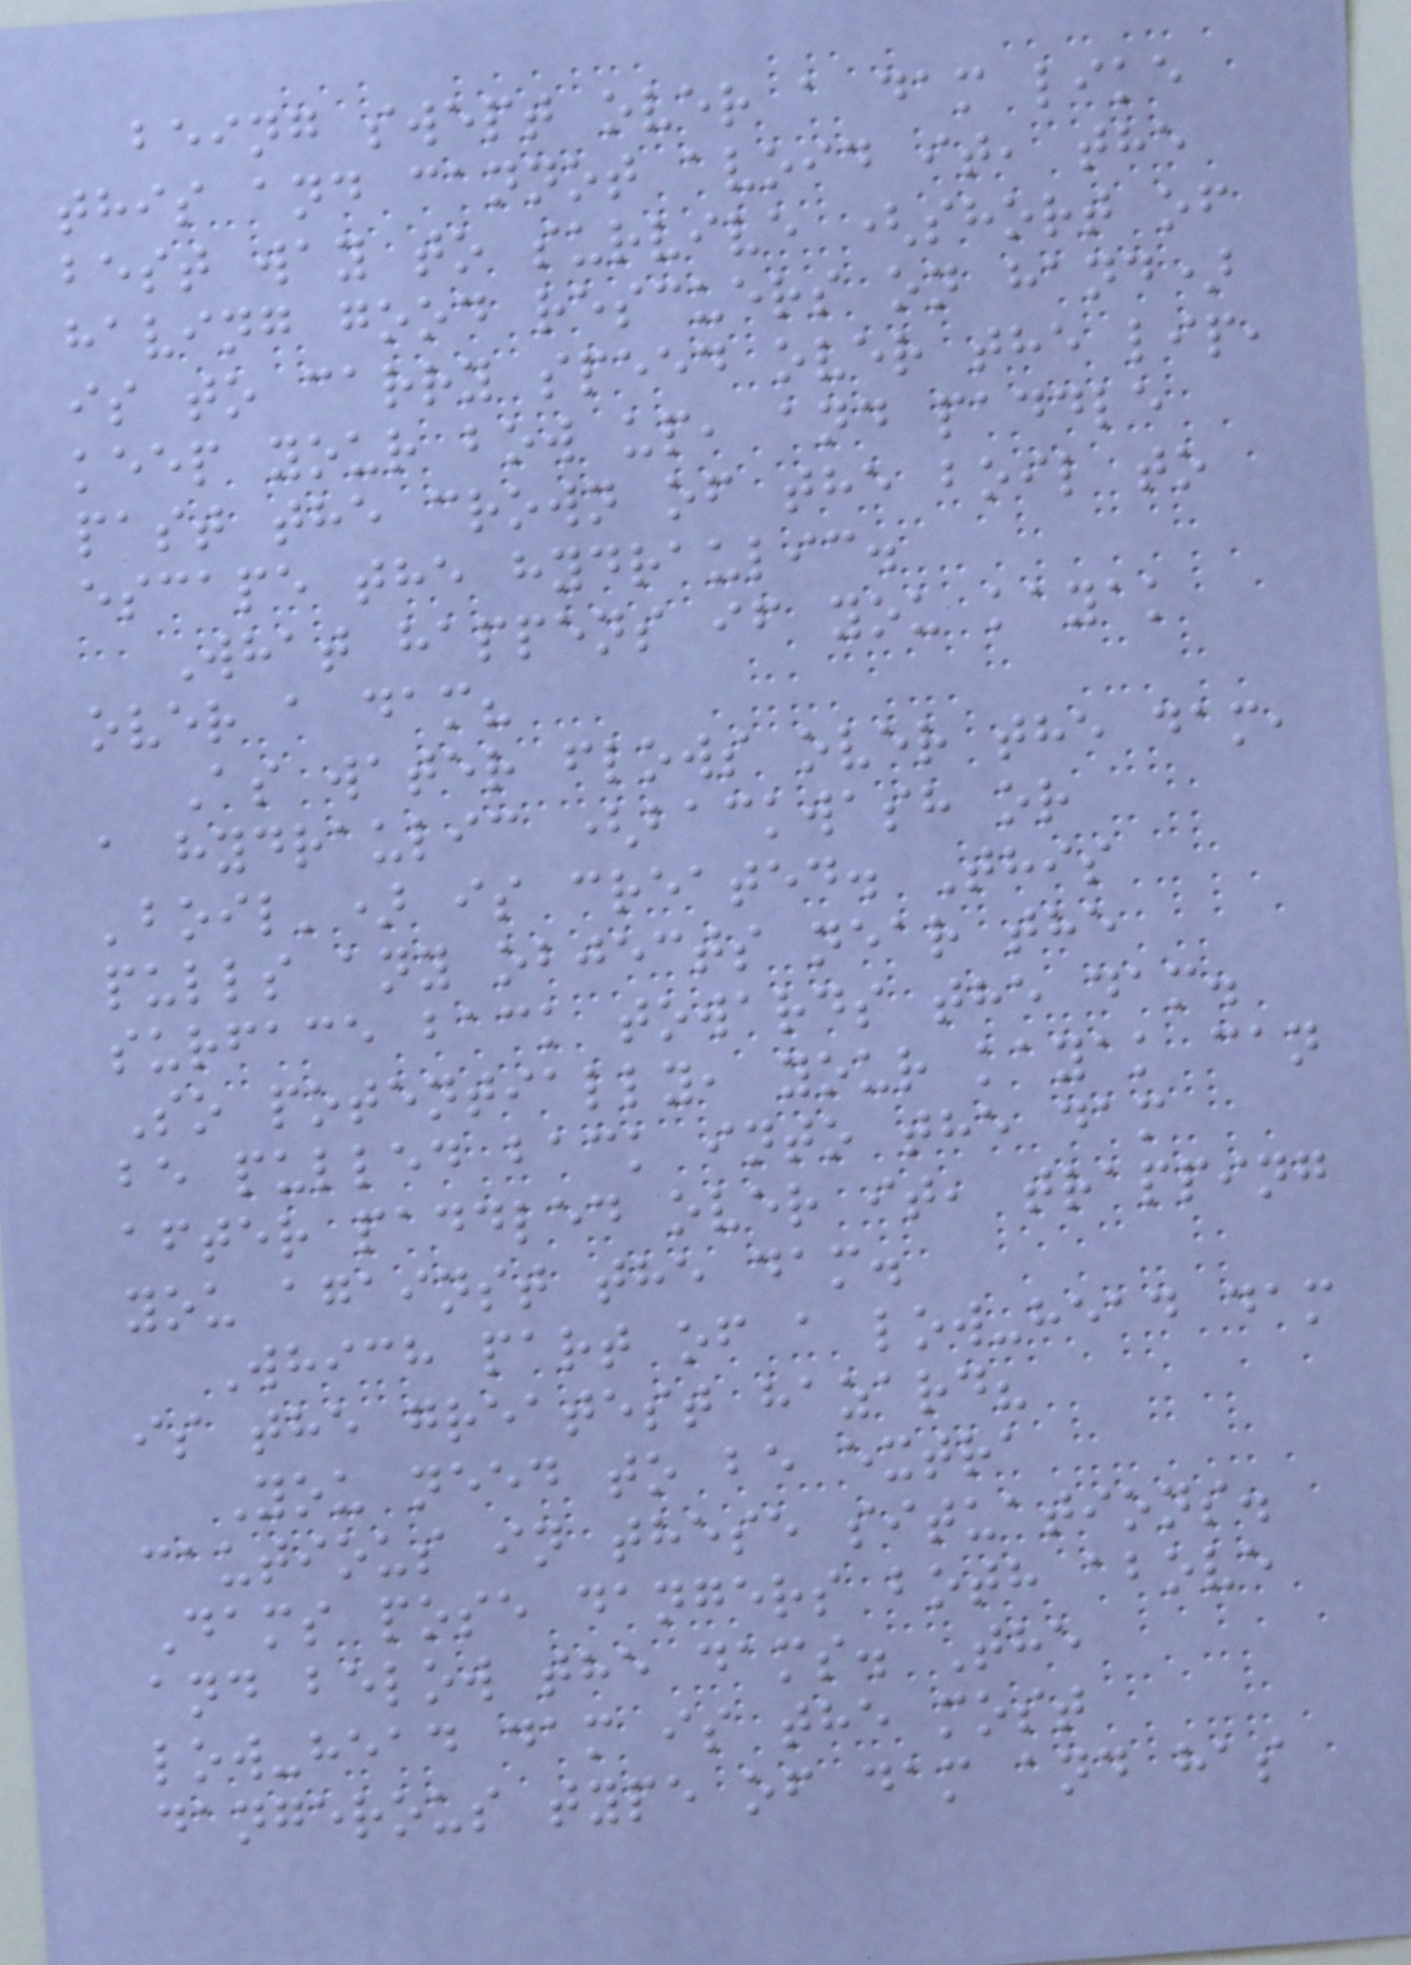being swept over a dam like
this and cannot avoid it, the
best way to survive (short of
having good rescuers on hand)
is to carry speed over the lip,
keep your bow up, and paddle
past the crown of the boil to
escape the hydraulic.
What happens if you kayak
over a dam?
As water flows over the dam,
a hydraulic (backwash or
'boil') is created. This
pulls any objects near the
surface back towards the dam.
So potentially, your kayak can
be pulled back into the dam
after paddled over it, trapping
you against the dam.
Which part of a low-head dam
is the greatest hazard?
You need to be extra
cautious in these situations.
Dams pose dangers both above
and below the dams. The
low-head dam is the most
dangerous type of dam and has
